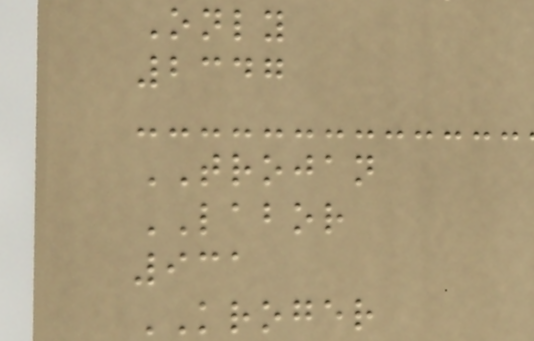Only
2347
TROJAN
LABOR
931
KROGER
